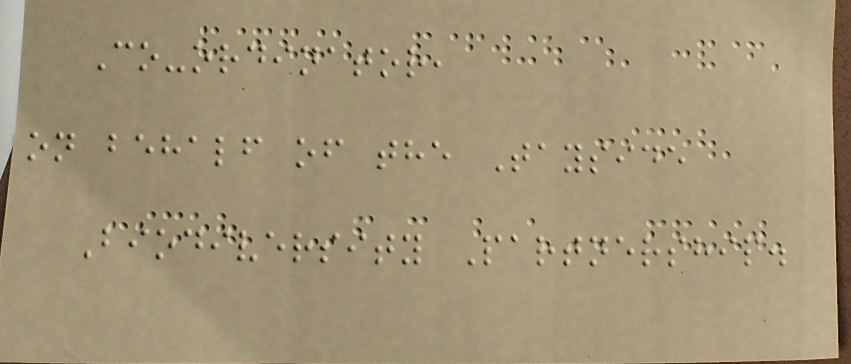Co-ordinator,
on behalf of the Tayside
Biodiversity Partnership.
